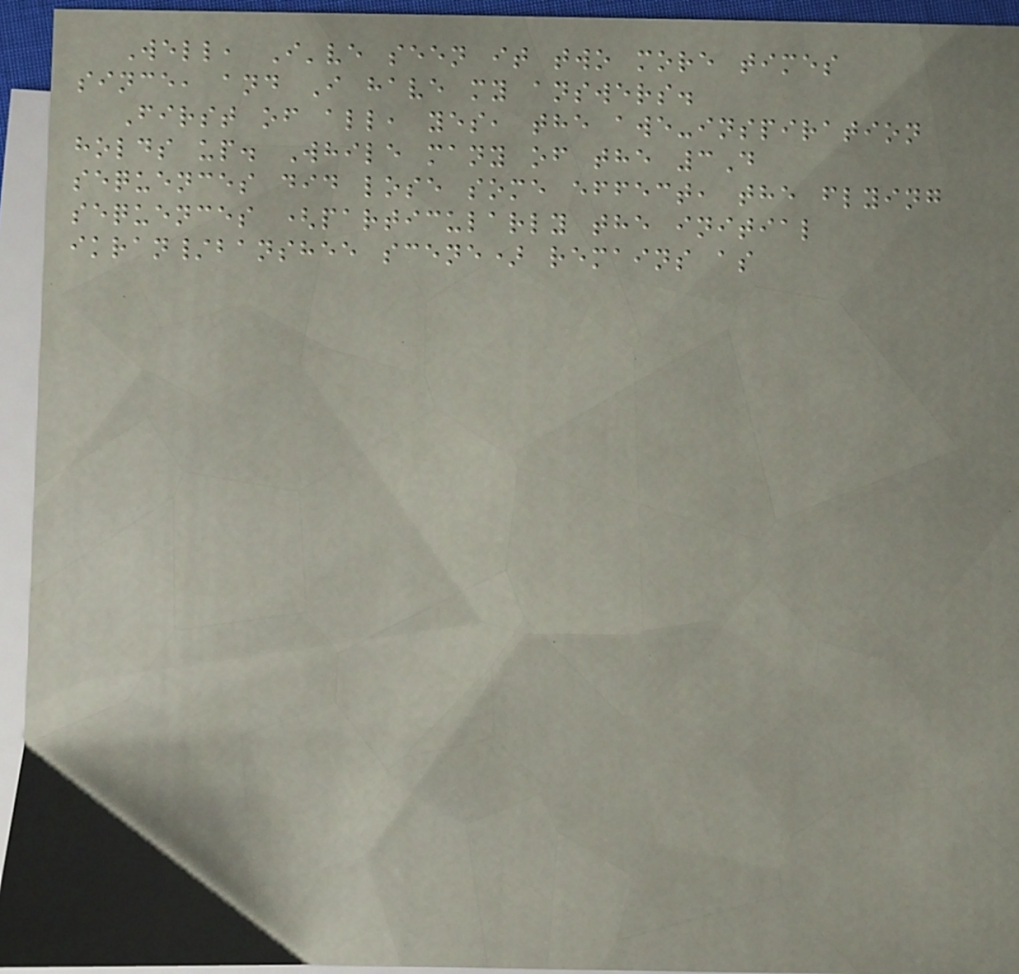Well, I've seen it two more times
since, and I have my answers.
First of all, yes, the awe-inspiration
holds up. While many of the 3D
sequences did lose some effect, the flying
sequences (particularly the initial
ikran/banshee scene) remains as
